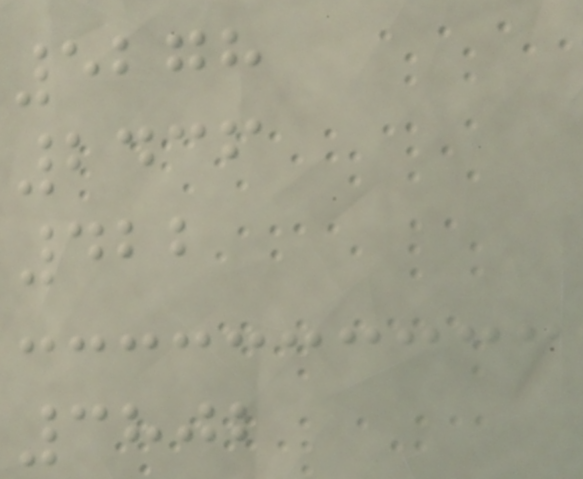5278
2436
422
3802
